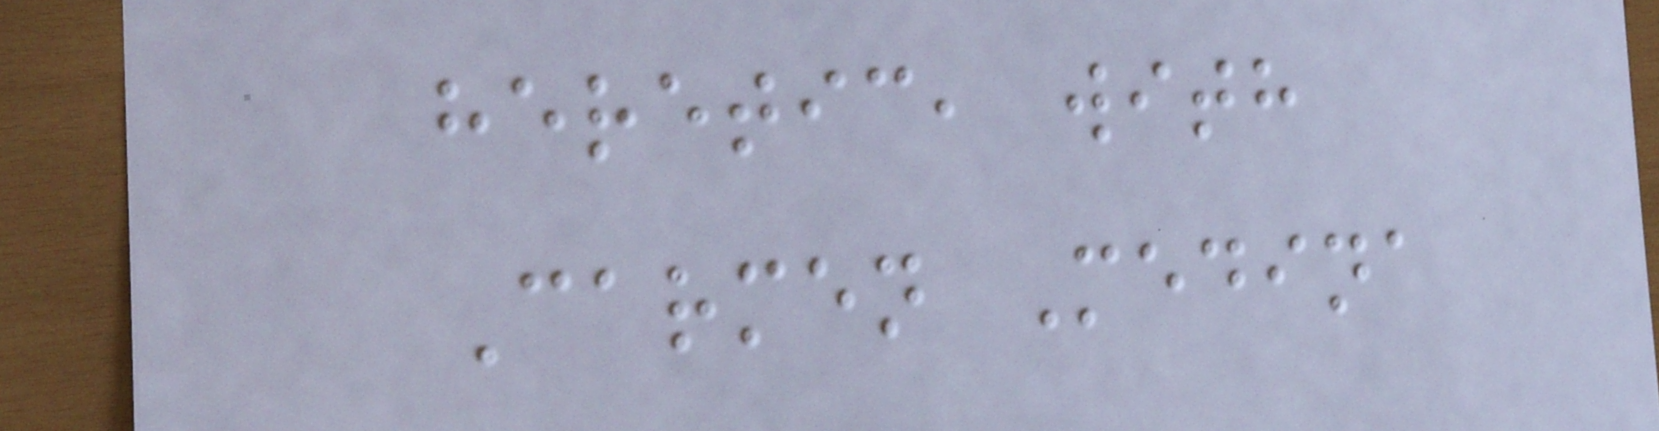heretic, with
Carmen Medina
